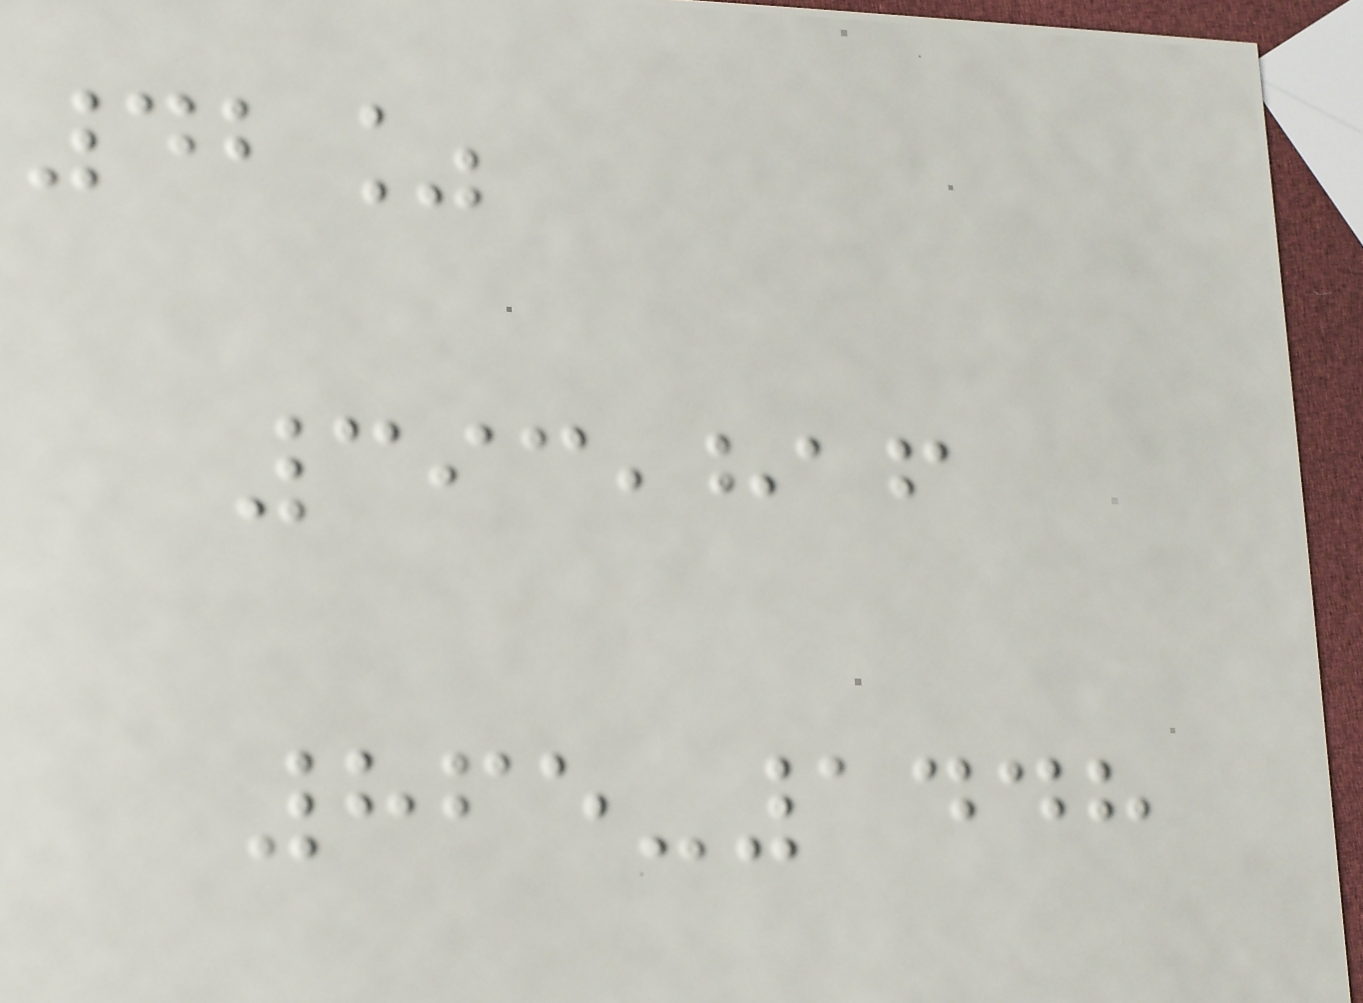42%
393,816
865-1448
